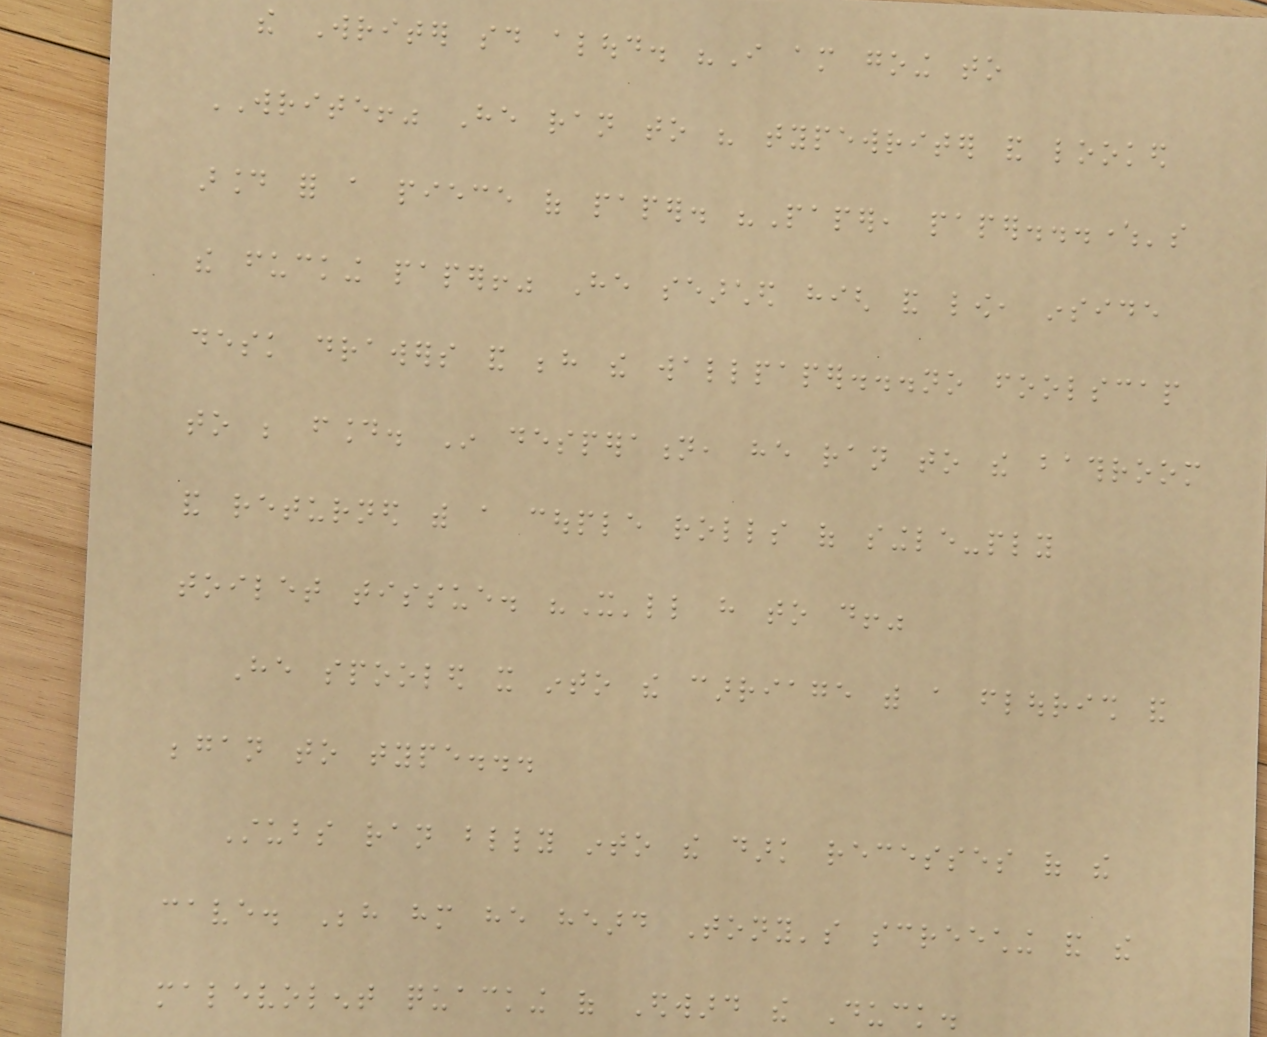the Writer said aloud. "I am going to
WRITE!" He ran to his typewriter and looked
around for a piece of paper. "Paper, paper...where's
the fucking paper!" He searched high and low, inside
desk drawers and behind the wallpaper...no foolscap
to be found. In desperation, he ran to the bathroom
and returned with a couple rolls of single-ply
toilet tissue. "It'll have to do!"
He spooled it into the carriage with a flourish and
began to type...
Stubs ran blindly into the dark recesses of the
cave. Behind him he heard Tony's screeching and the
malevolent quacking of Edward the Duck.
